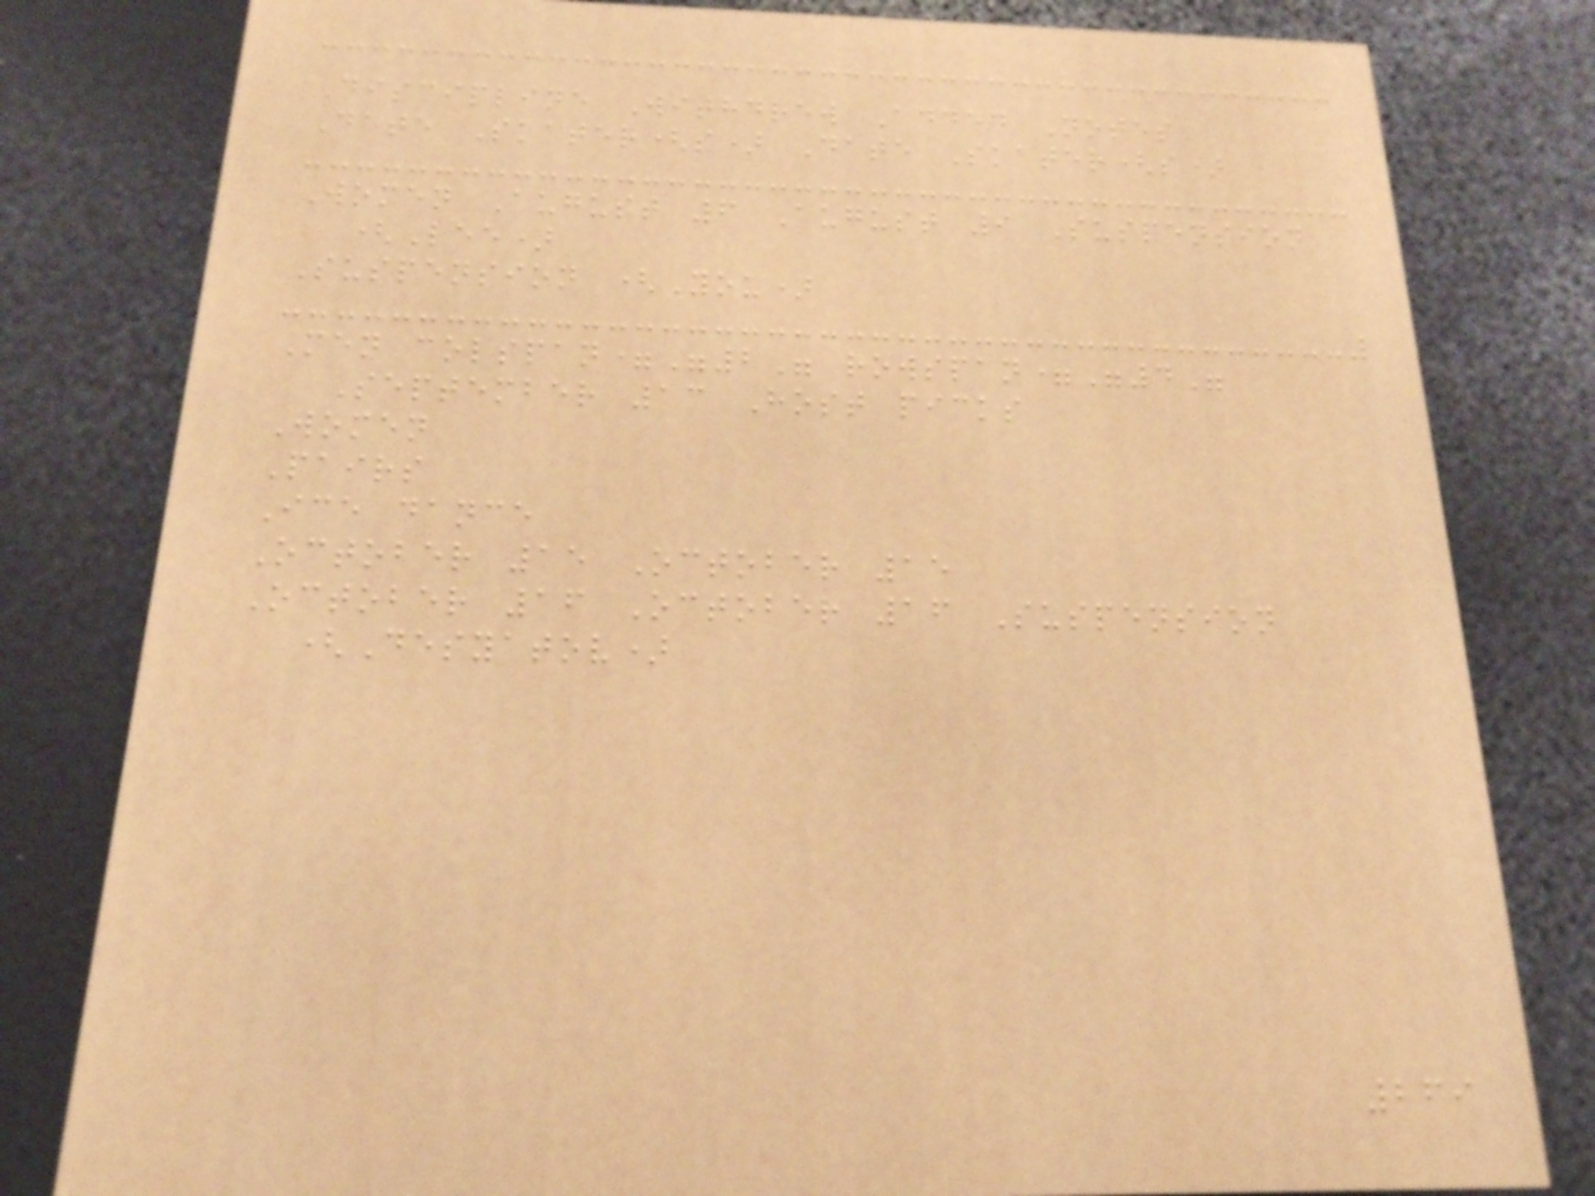Discipline Withdrew Added Notes
Date Skater(s) Date Skater(s)
Women August 6 August 9 Suspension
(Lee)
Suspension (You)
Men colspan="2" rowspan="4"
September 13 Host picks
Women
Pairs
Ice dance
October 15 October 15
October 16 October 16 Suspension
(Desyatov)
269
